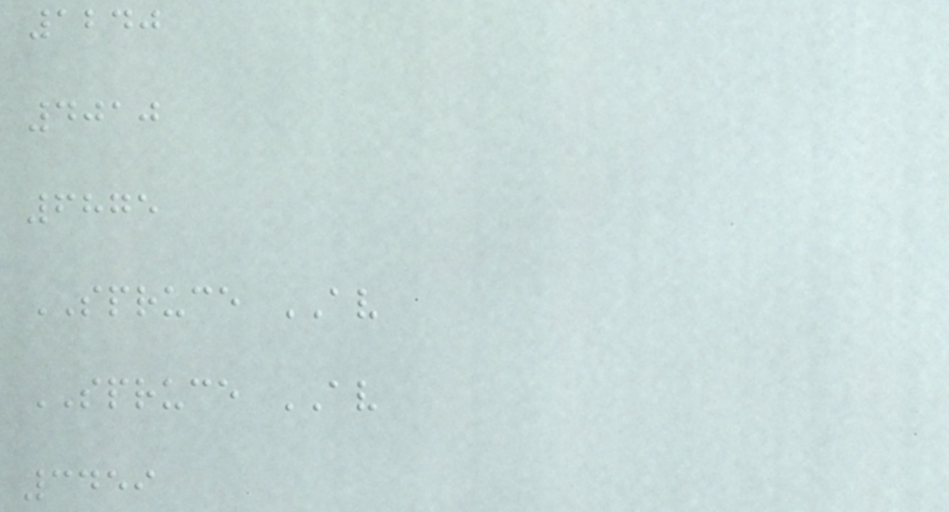1240
4010
6875
SPRUCE AV
SPRUCE AV
3459
